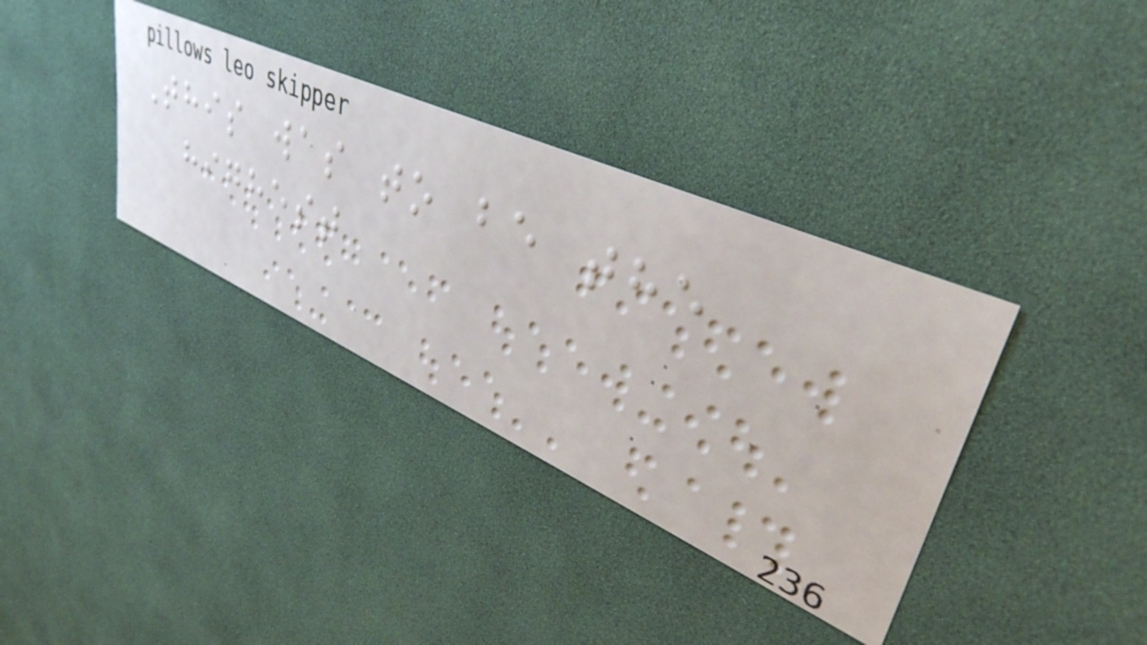This was to be the
highest
